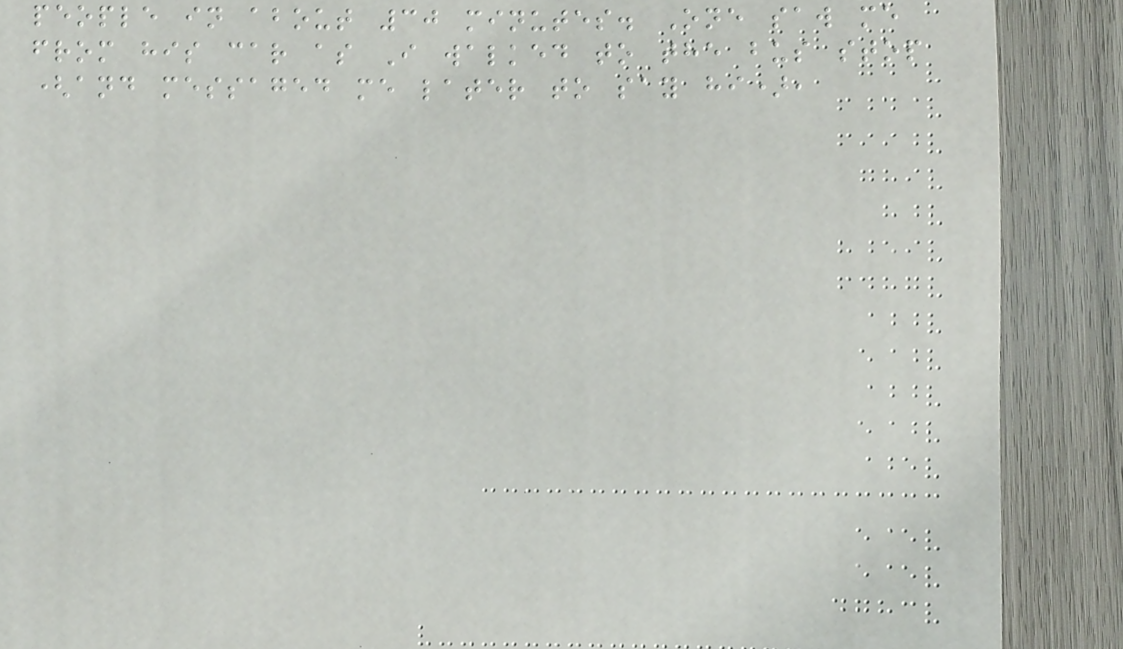people in about 30 minutes. One saw me
from his car as I walked to the bus stop
(and messaged me later to say hi),
